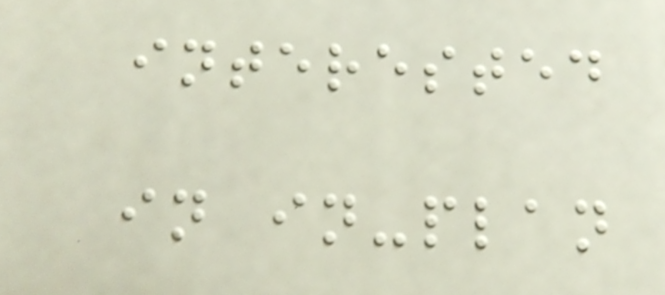interested
in in-plan
